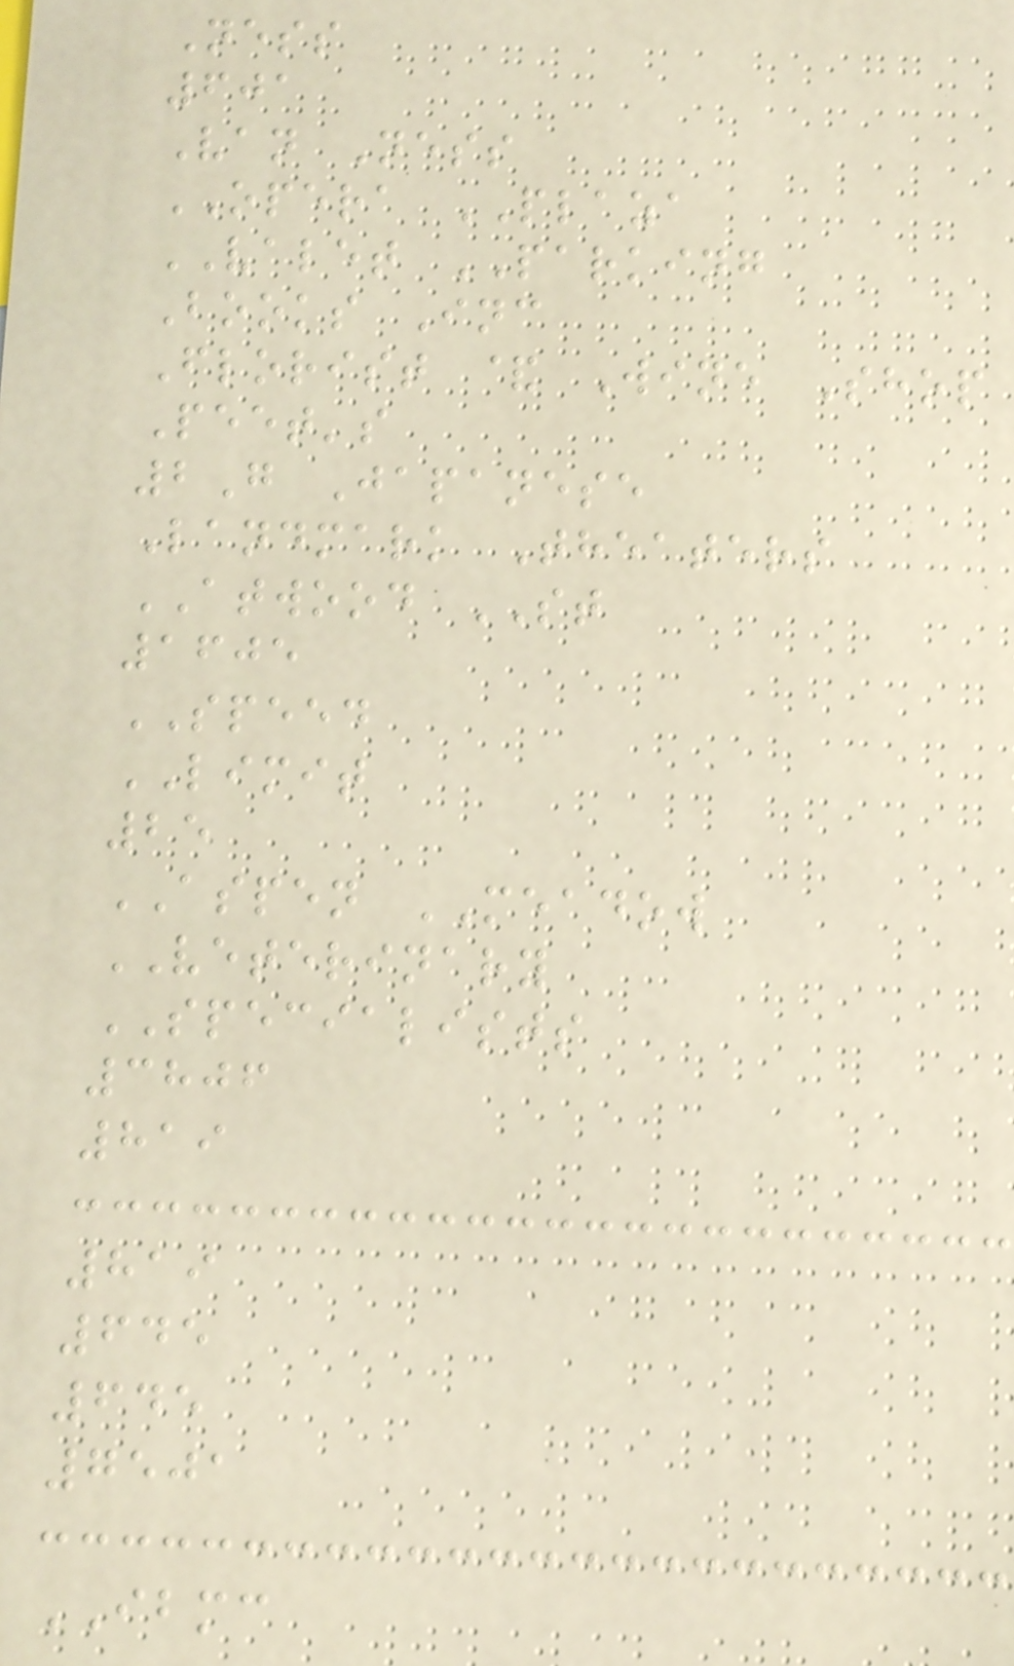Ness
601
Van Ness
OPERA PLAZA
VALET PARKING
Books Inc
Florist & Wine Shop
Peet's
2G Japanese
Landmark Theaters
ATWOOD ST
1605
SPEED
LIMIT
25
ASPEN MEADOW
VETERINARY
SPECIALISTS
3806
819
819
645
645
7501
IBMC
